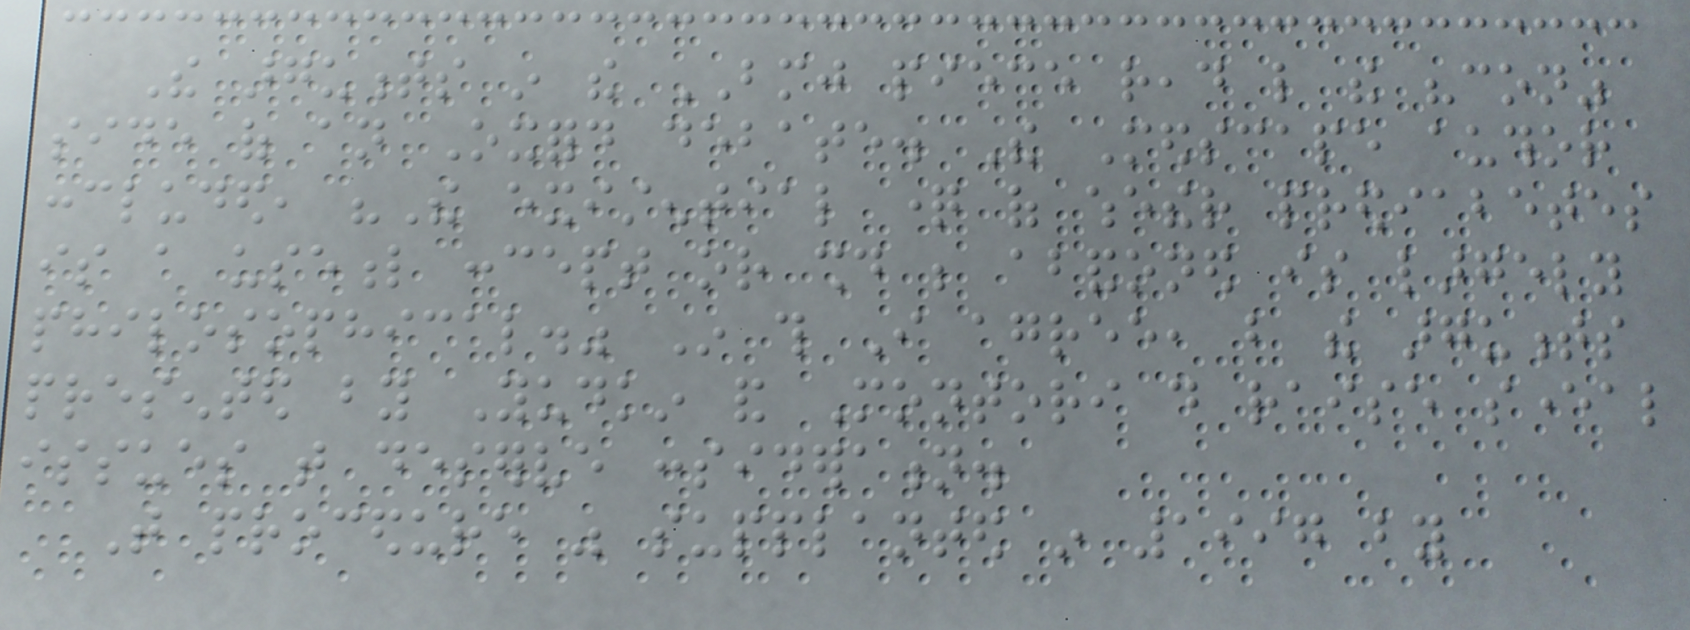The arguments in the BMJ piece read like the "con"
side of an Oxford debate. The Medscape author
concluded, "The existential question of whether prediabetes
is a useful concept or should be abandoned is largely
philosophical." In this I agree, but the arguments
presented by Yudkin and Montori do raise several
issues that deserve consideration.
That procedure was supplanted in 1997 by
